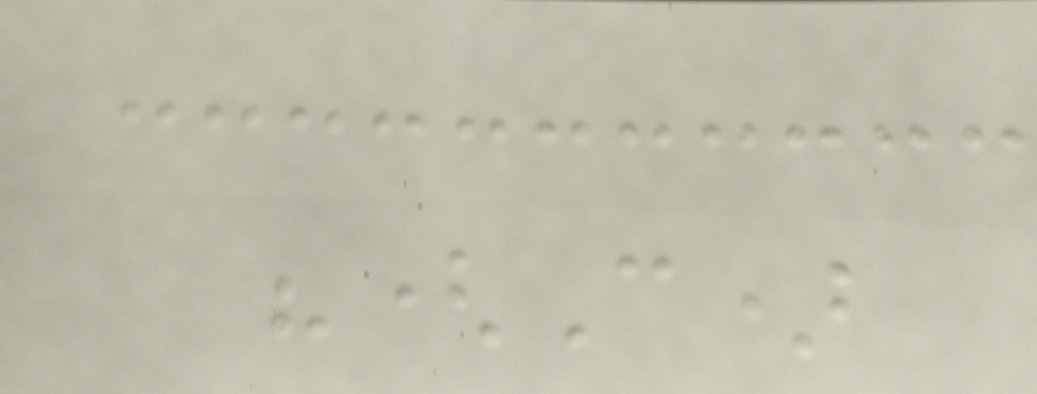"(C)
